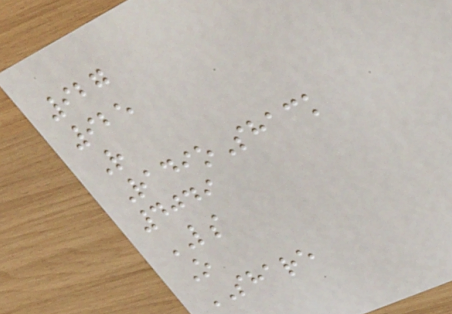927
925
R
RadioShack
4049
LS
O
SHARE
